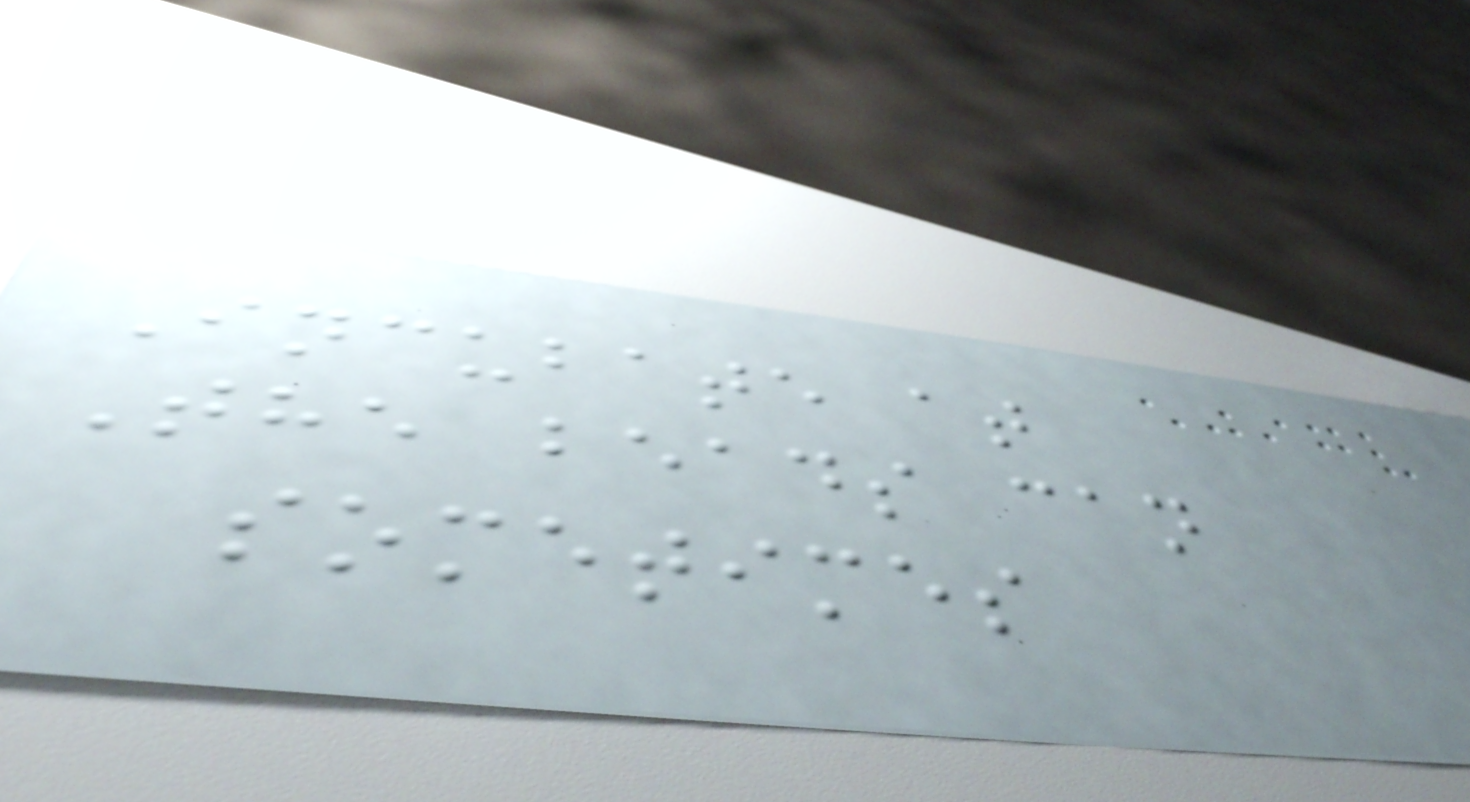Incubate at
The beads can
sometimes
